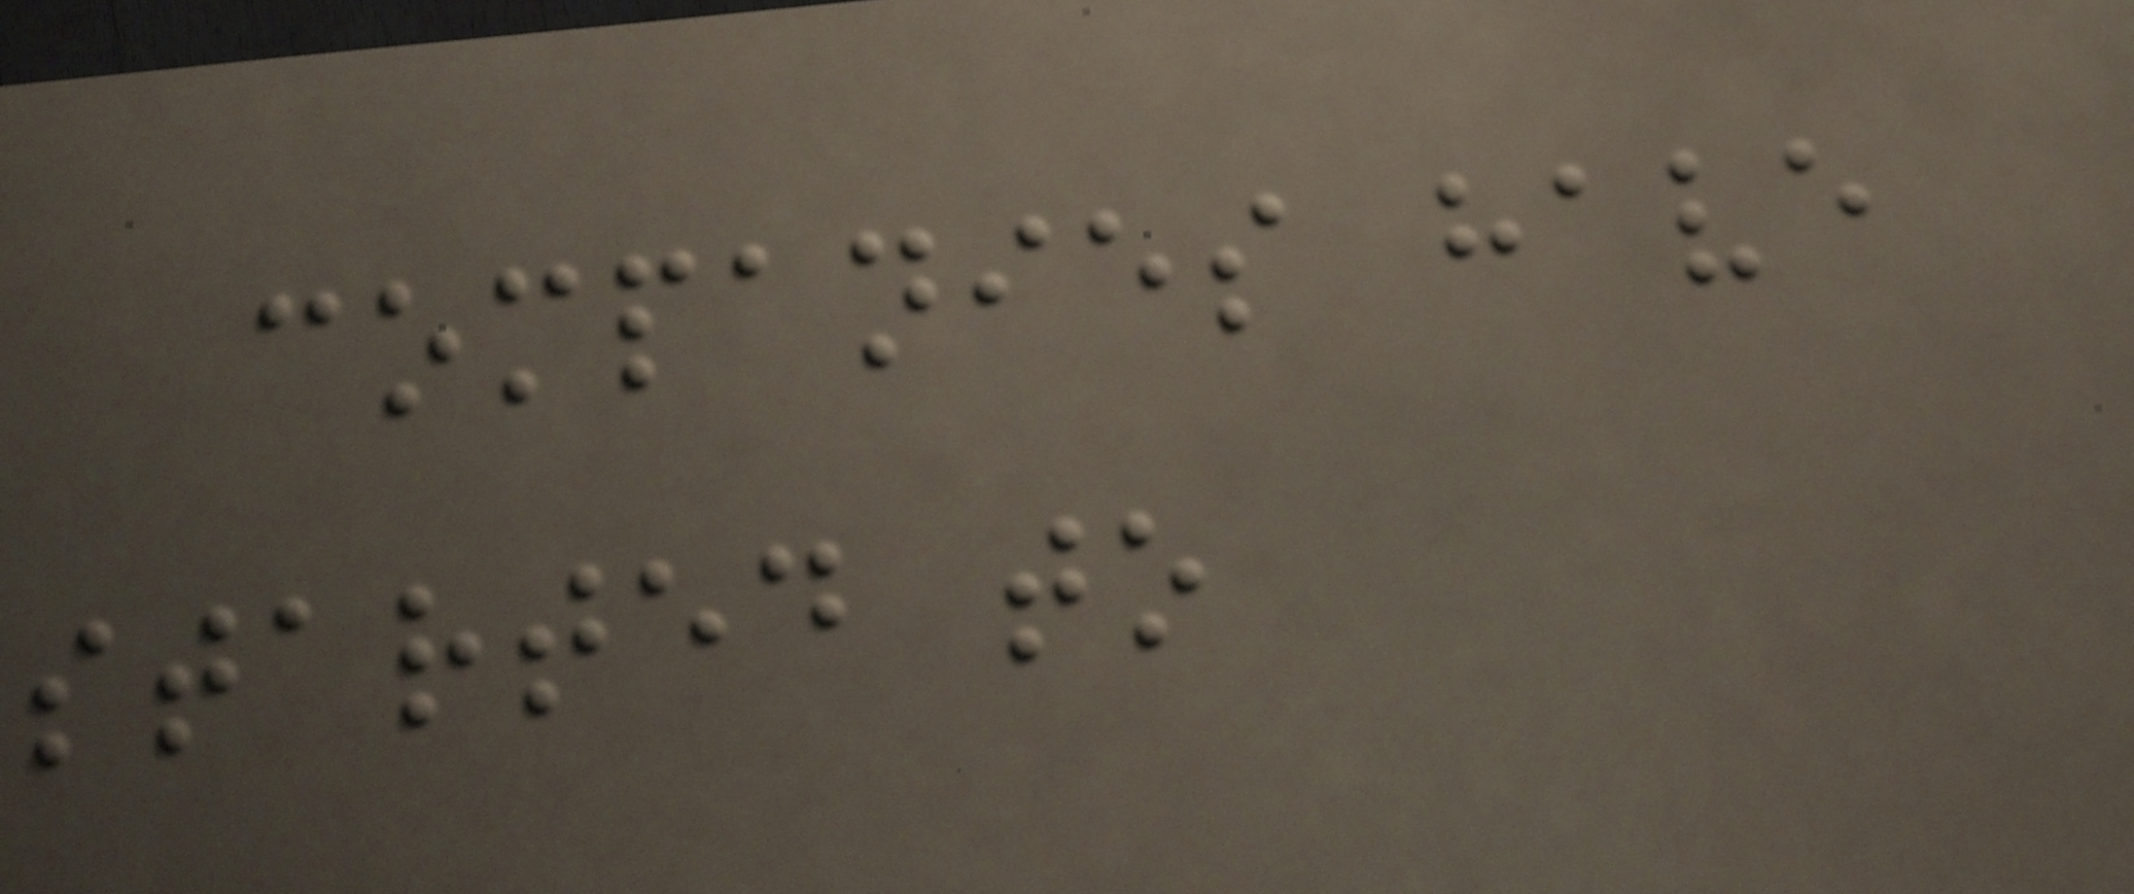companies have
started to
